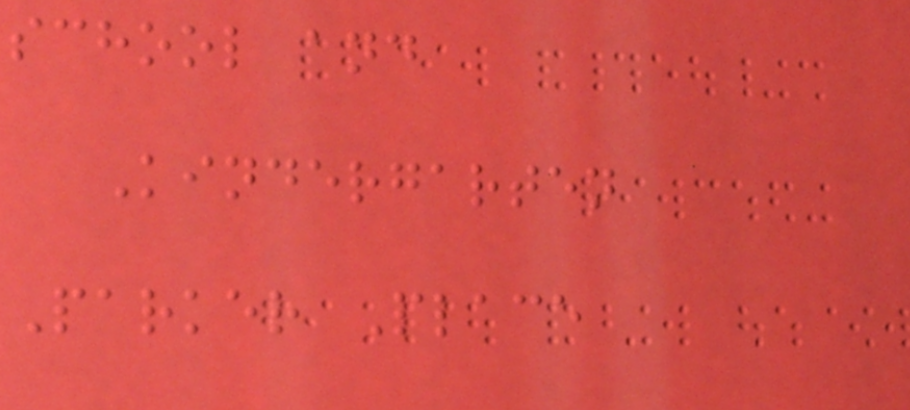school and
Kindergarten
Parker Place
